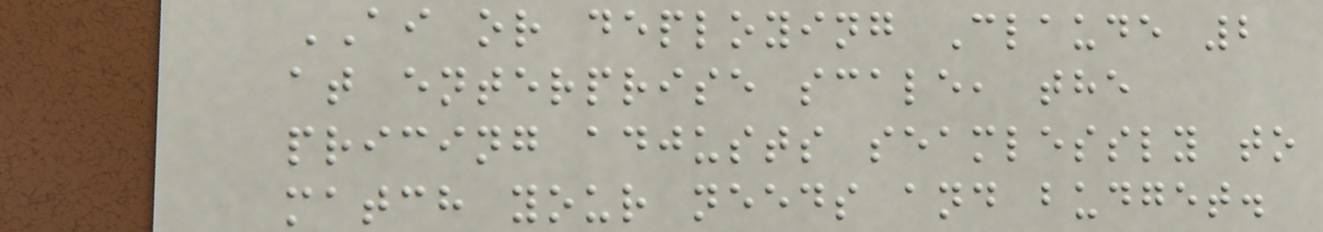AI or deploying Claude 2
at enterprise scale, the
pricing adjusts seamlessly to
match your needs and budget.
